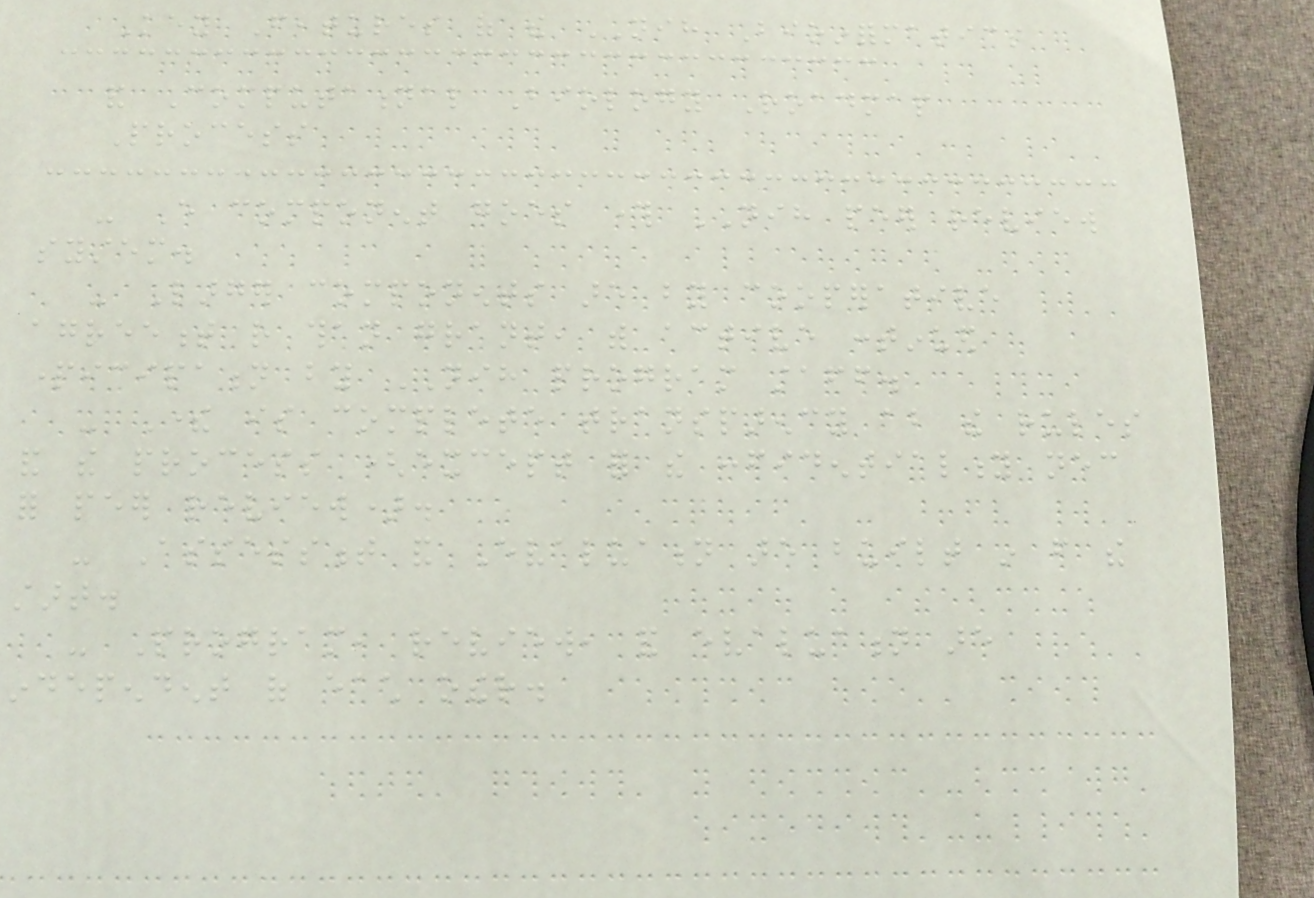Key Features of the NIH Bioinformatics
and Computational Biology Roadmap
Process
- Every component goes through NIH peer review
system.
- Larger components are by cooperative
agreement rather than grant, with active continued
participation by NIH program staff.
- There is complete transparency about the rules
and the process (except for the confidentiality necessary
for peer review).
- Assessment and Evaluation are built in from the
start.
- Program, review, and evaluation are
independent of each other.
